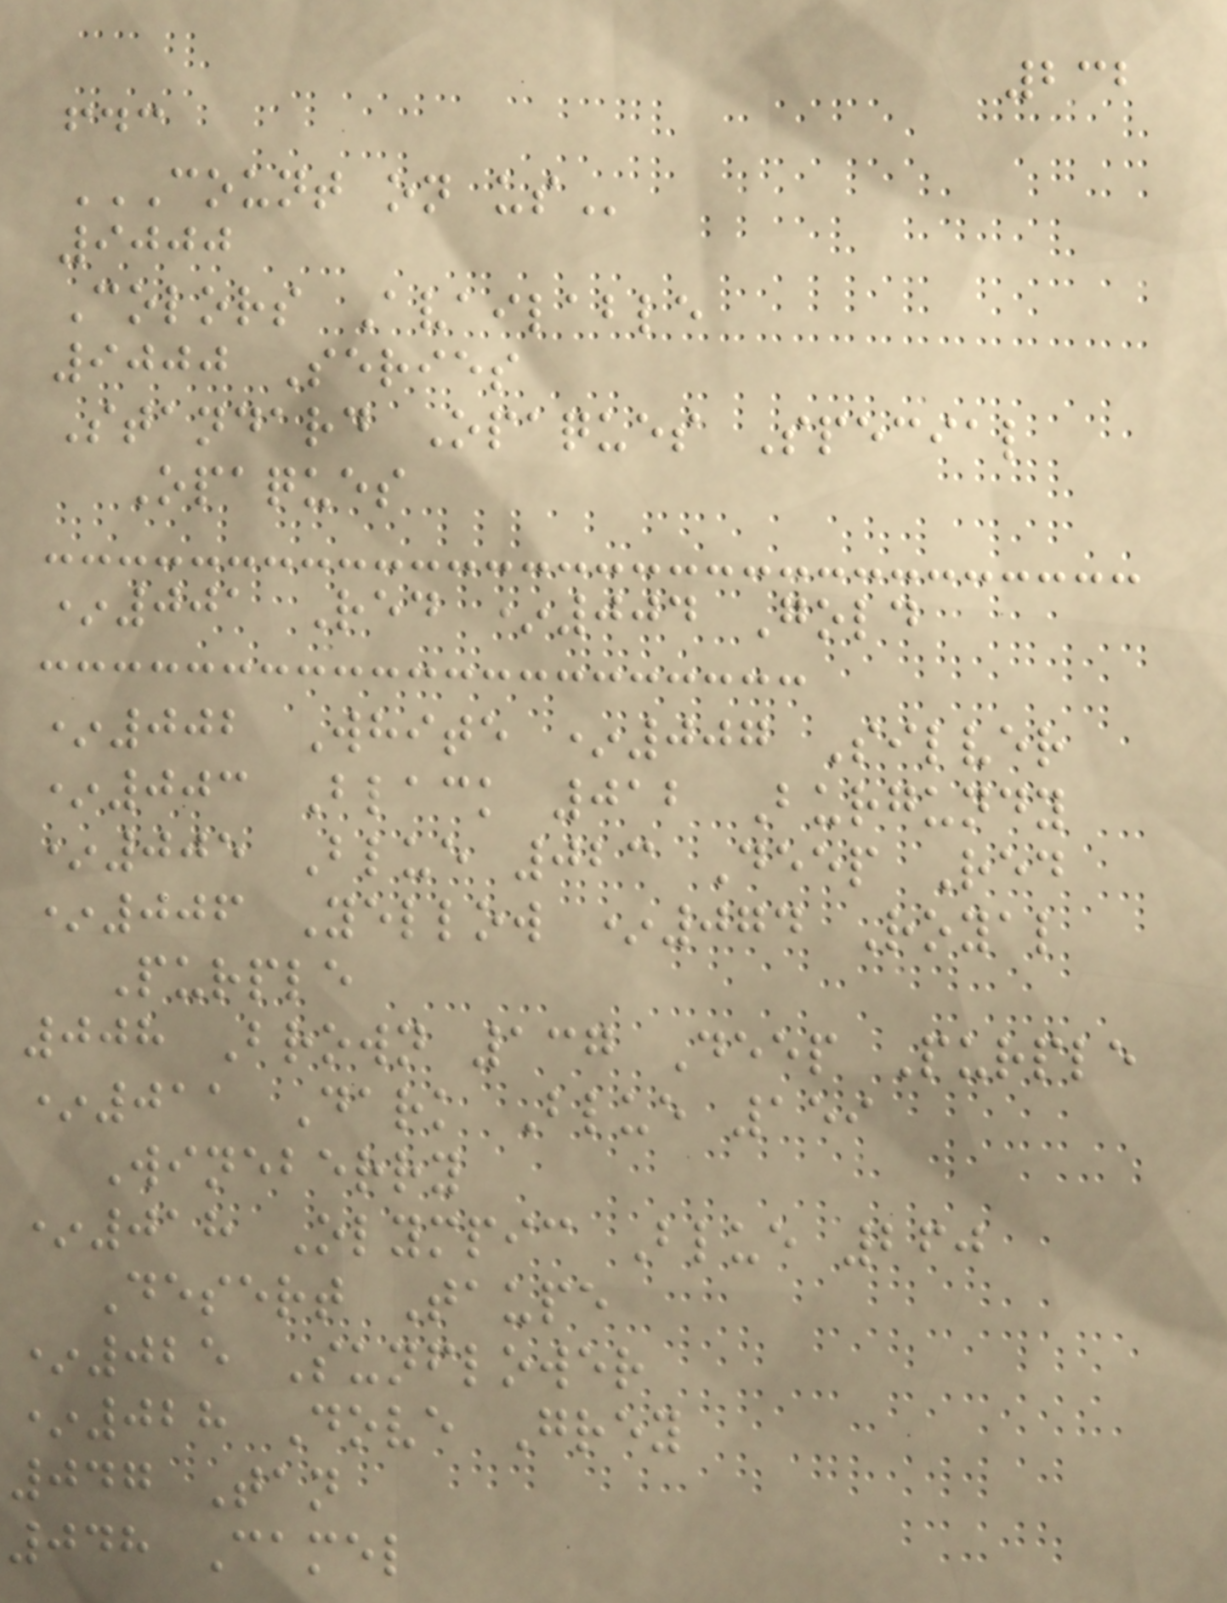232
fdc
COUNT ON US
9000
Colors Available
9000 Series
Standard Opaques Special
Opaques
*001 Red *004 Gold
*002 White *007 Silver
*003 Black 012 Burgundy
*005 Blue 023 Deep Red
*006 Yellow *074 Royal
Purple
008 Brown 137 Deep Purple
*011 Dark Blue 159
Wineberry
*018 Olympic Blue 260
Desert Taupe
*025 Sunflower
*028 Dove Grey
047 Tan
048 Camel
